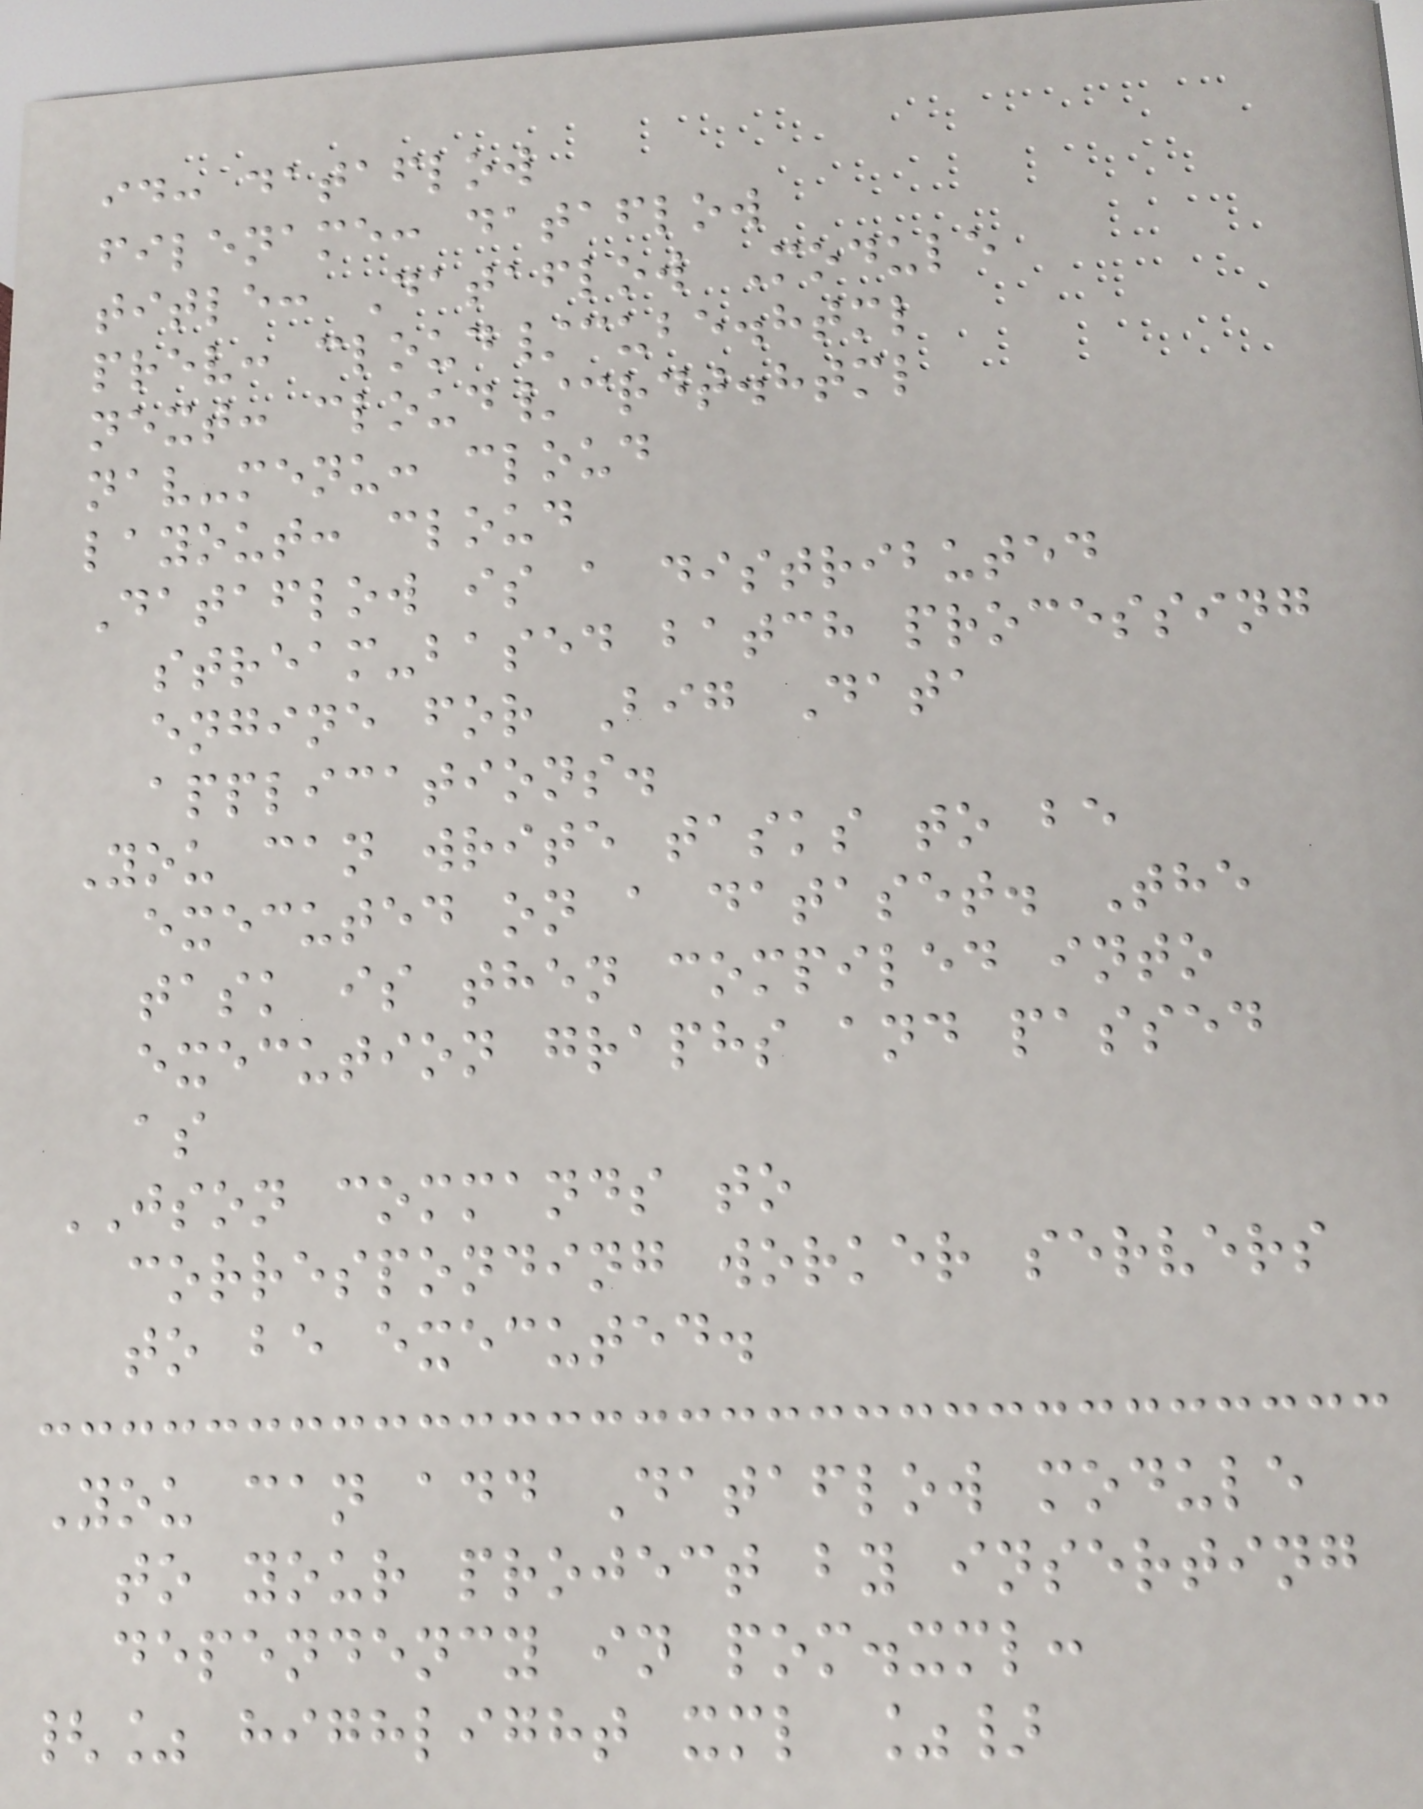id: dataflow
filename: dataflow
title: Dataflow Module
prev: cloud/cube.html
next: cloud/crdt.html
nav-menu: cloud
layout: cloud
Dataflow is a distributed
stream-based batch processing
engine for Big Data
applications.
You can write tasks to be
executed on a dataset. The
task is then compiled into
execution graphs and passed
as
JSON commands to
corresponding worker servers
to be executed.
You can add Dataflow module
to your project by inserting
dependency in pom.xml:
{% highlight xml %}
